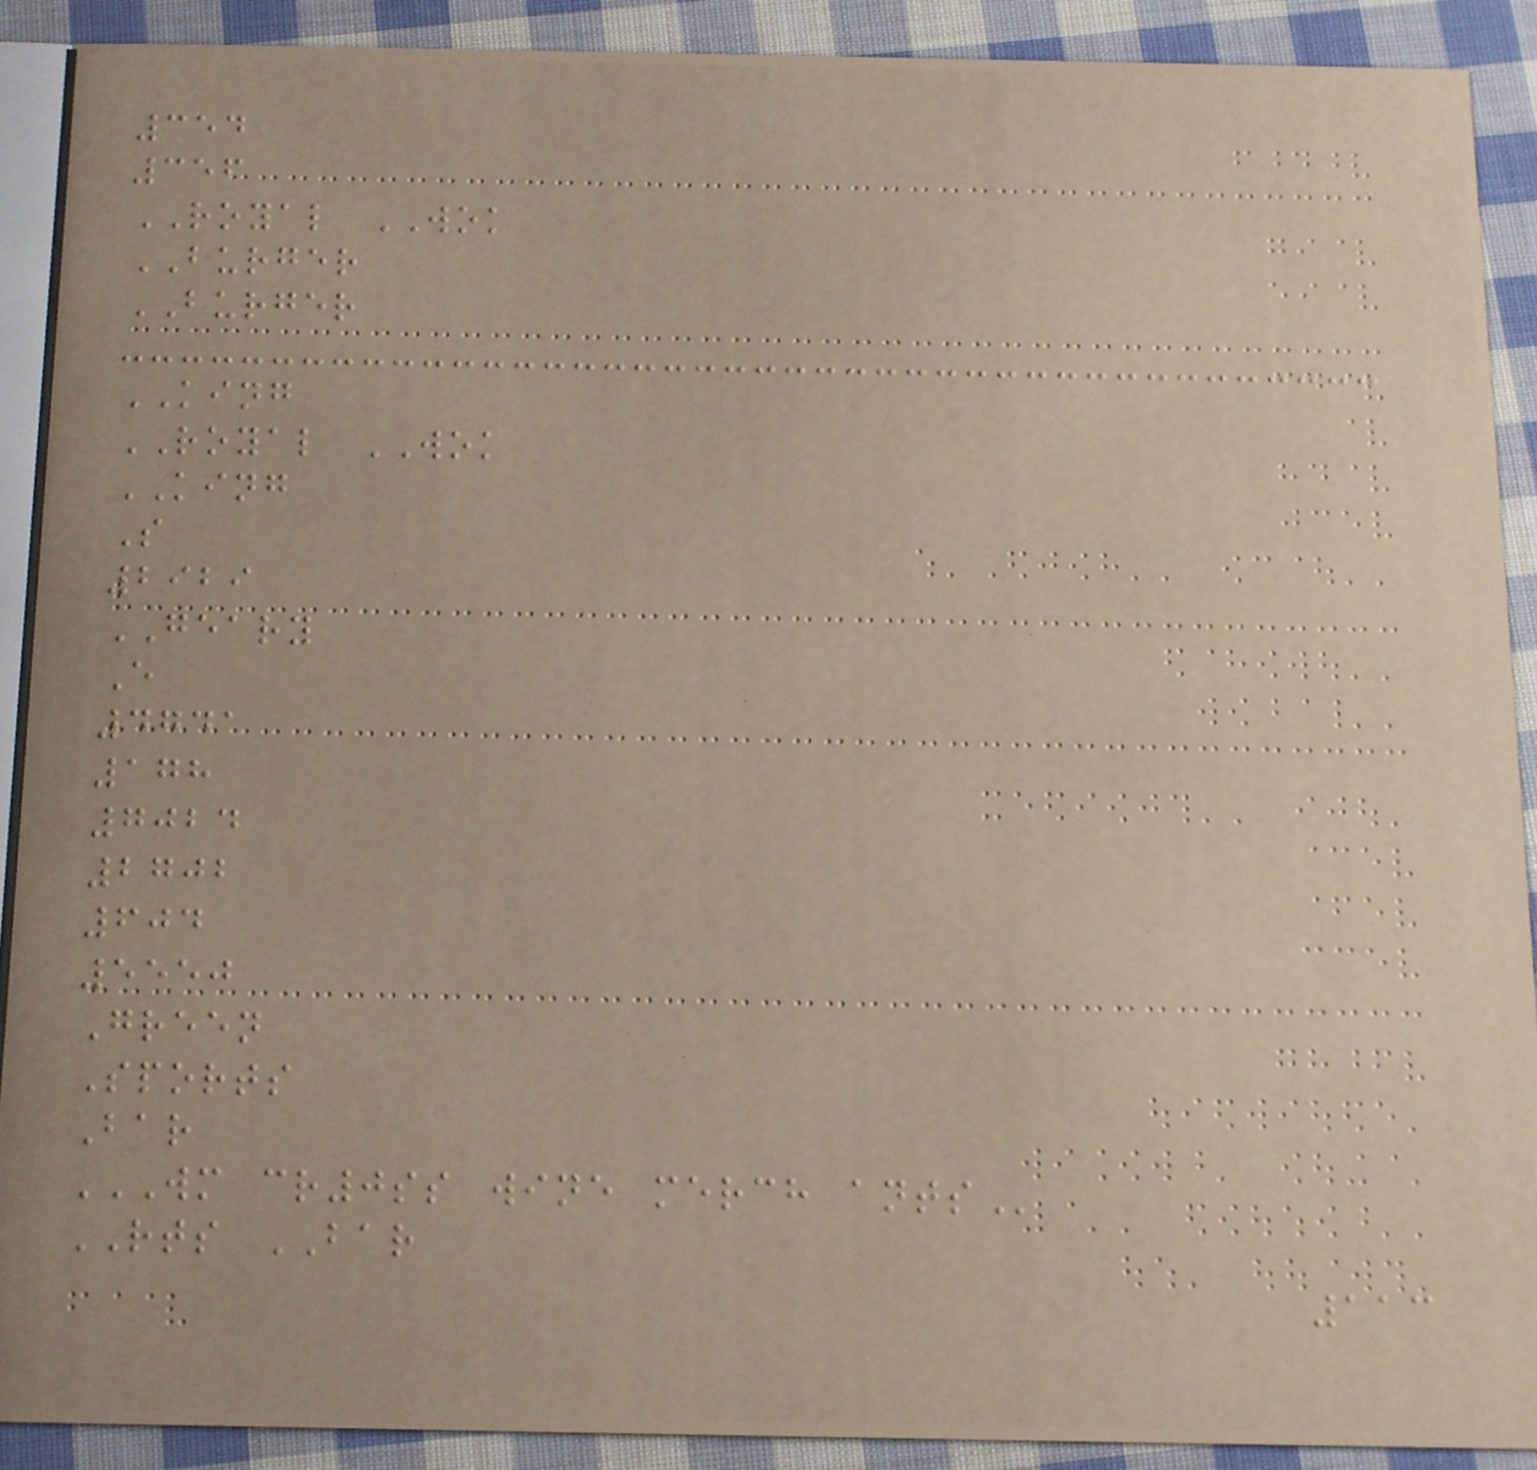354
356
ROYAL WOK
BURGER
BURGER
KING
ROYAL WOK
KING
S
2929
GEARY
E
4741
178
7024
2702
604
5550
Green
Sports
Bar
WM CR0SS WINE MERCH ANTS
RTS BAR
113
